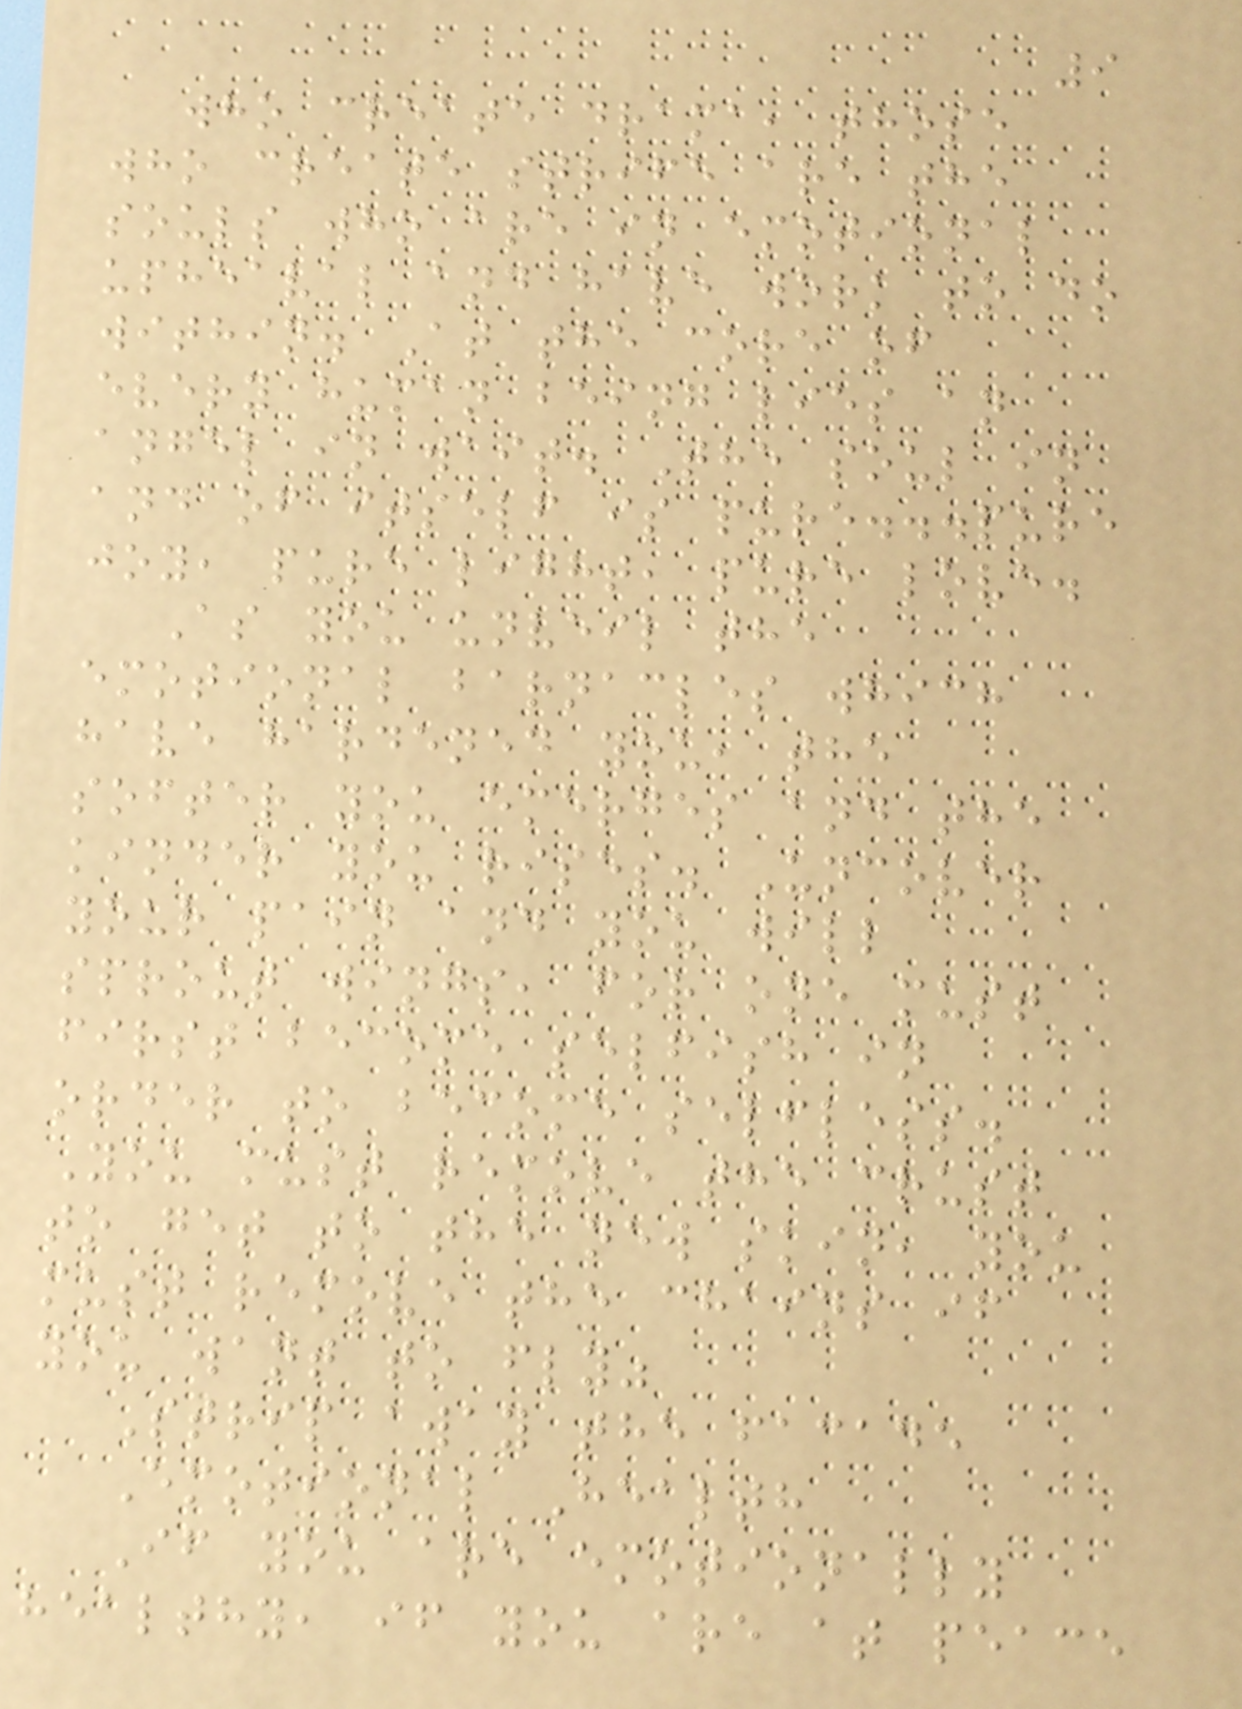9
who create drama, those
who create strife are the
souls who are in emotional
upheaval and have work to do
within. At the core of
every human being lies an
angel in wait. The soul in
and of itself is pure...pure
joy, pure light, pure love.
As you unveil the
emotional barnacles which
have hardened you, the
softer you emerges and the
kinder you rises. Uncover
your pain and you will
sprout wings, for one must
first become selfish in
order to become selfless.
You must remove the crust
to get to the new skin, you
must remove the chains if
you want to fly"
Strip away the facade
Emotional Health
If you are emotionally
healthy, if you are at peace
